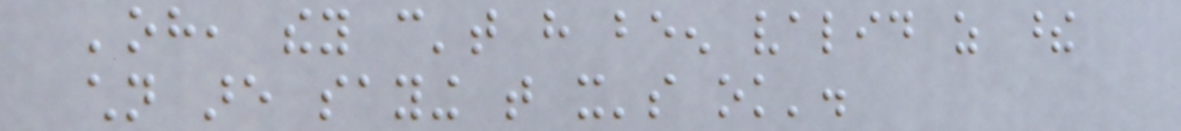'oh, they can't have been valid as these
children are saying that it's ok'.
